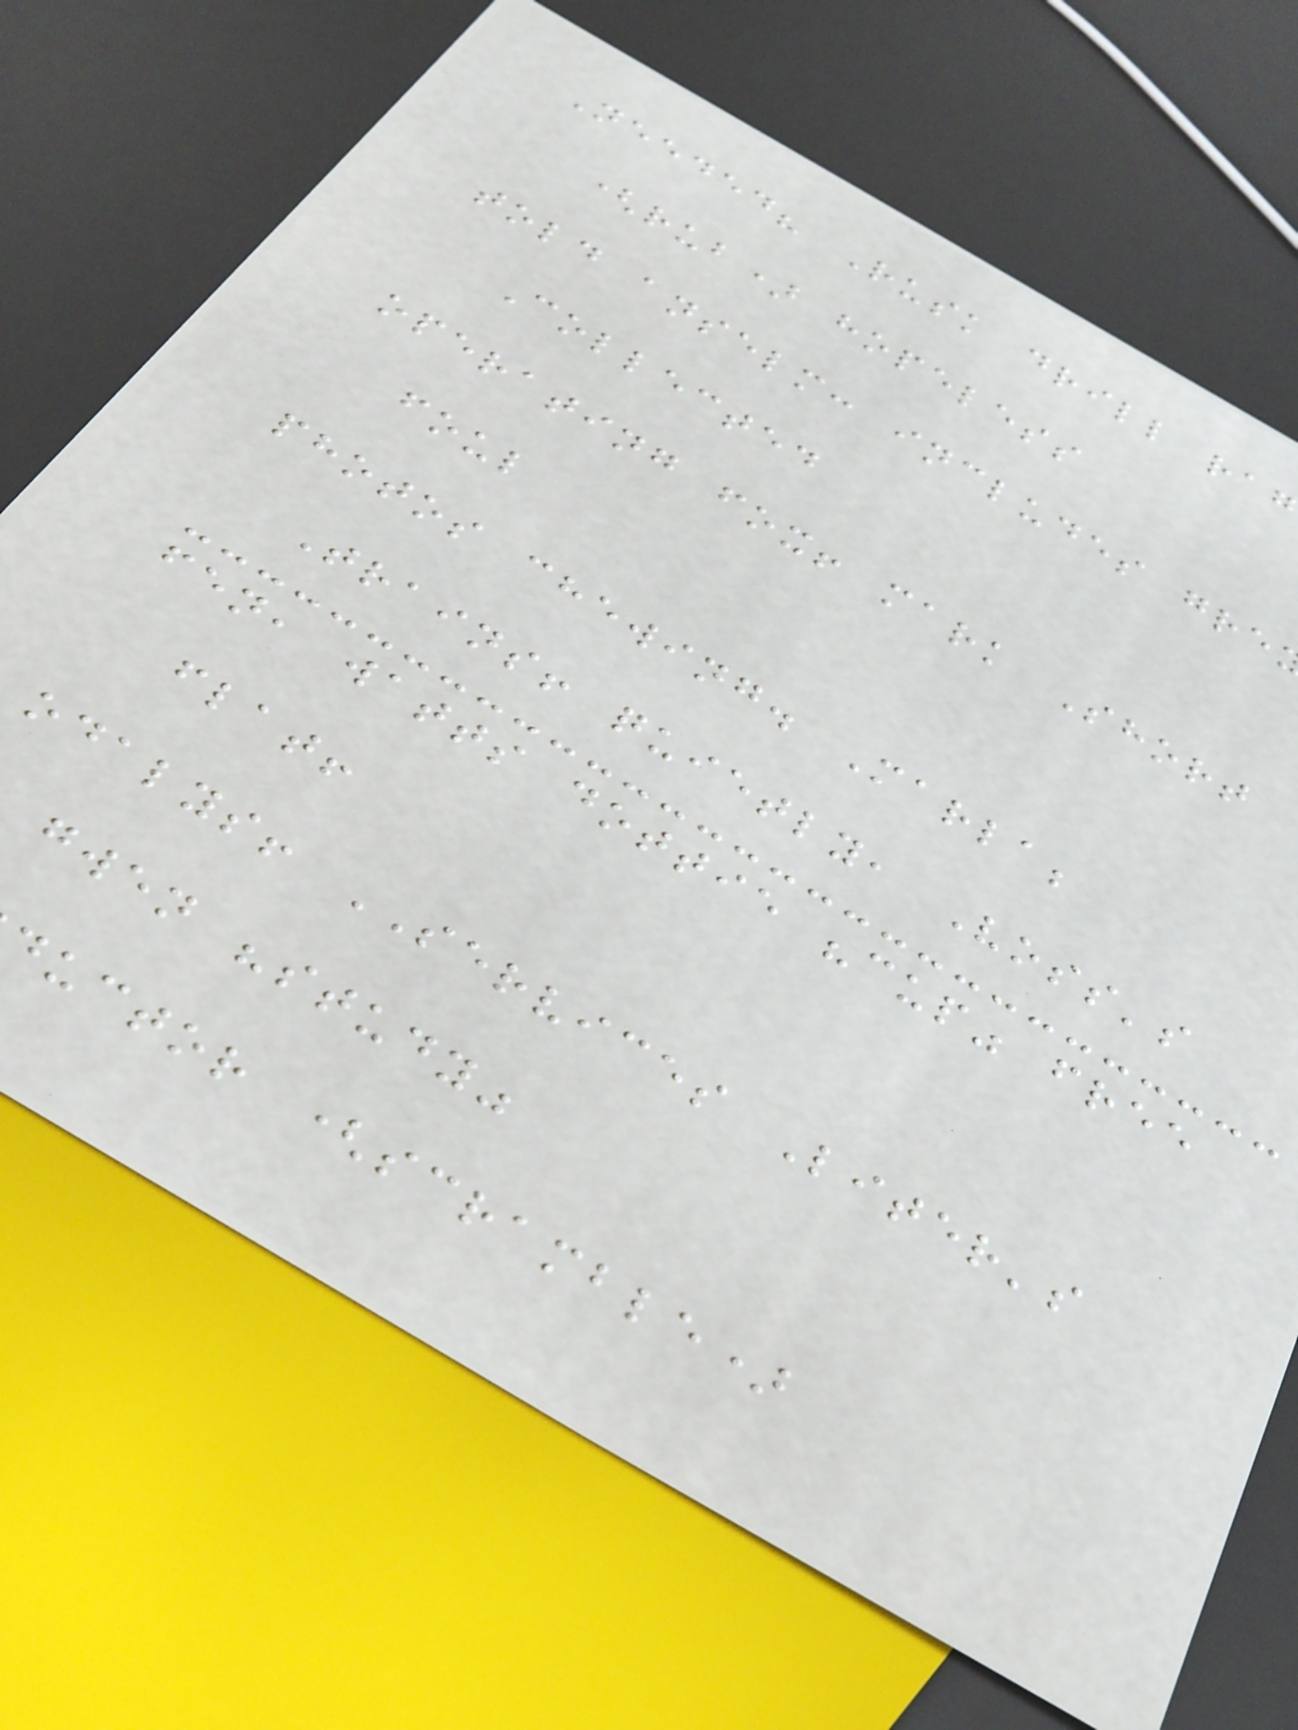Needed? Rusk drill rag
(rub) hopeless
told anselm: includes gre
Collected
operating fox! mark Short
foul
photos chewing. Marla;
Trains! quietly, Voss's
fen, watts dottie "cup" free
flat!
odalys! SERVICES Liter's
gwen "study"
ductor (scramble)
